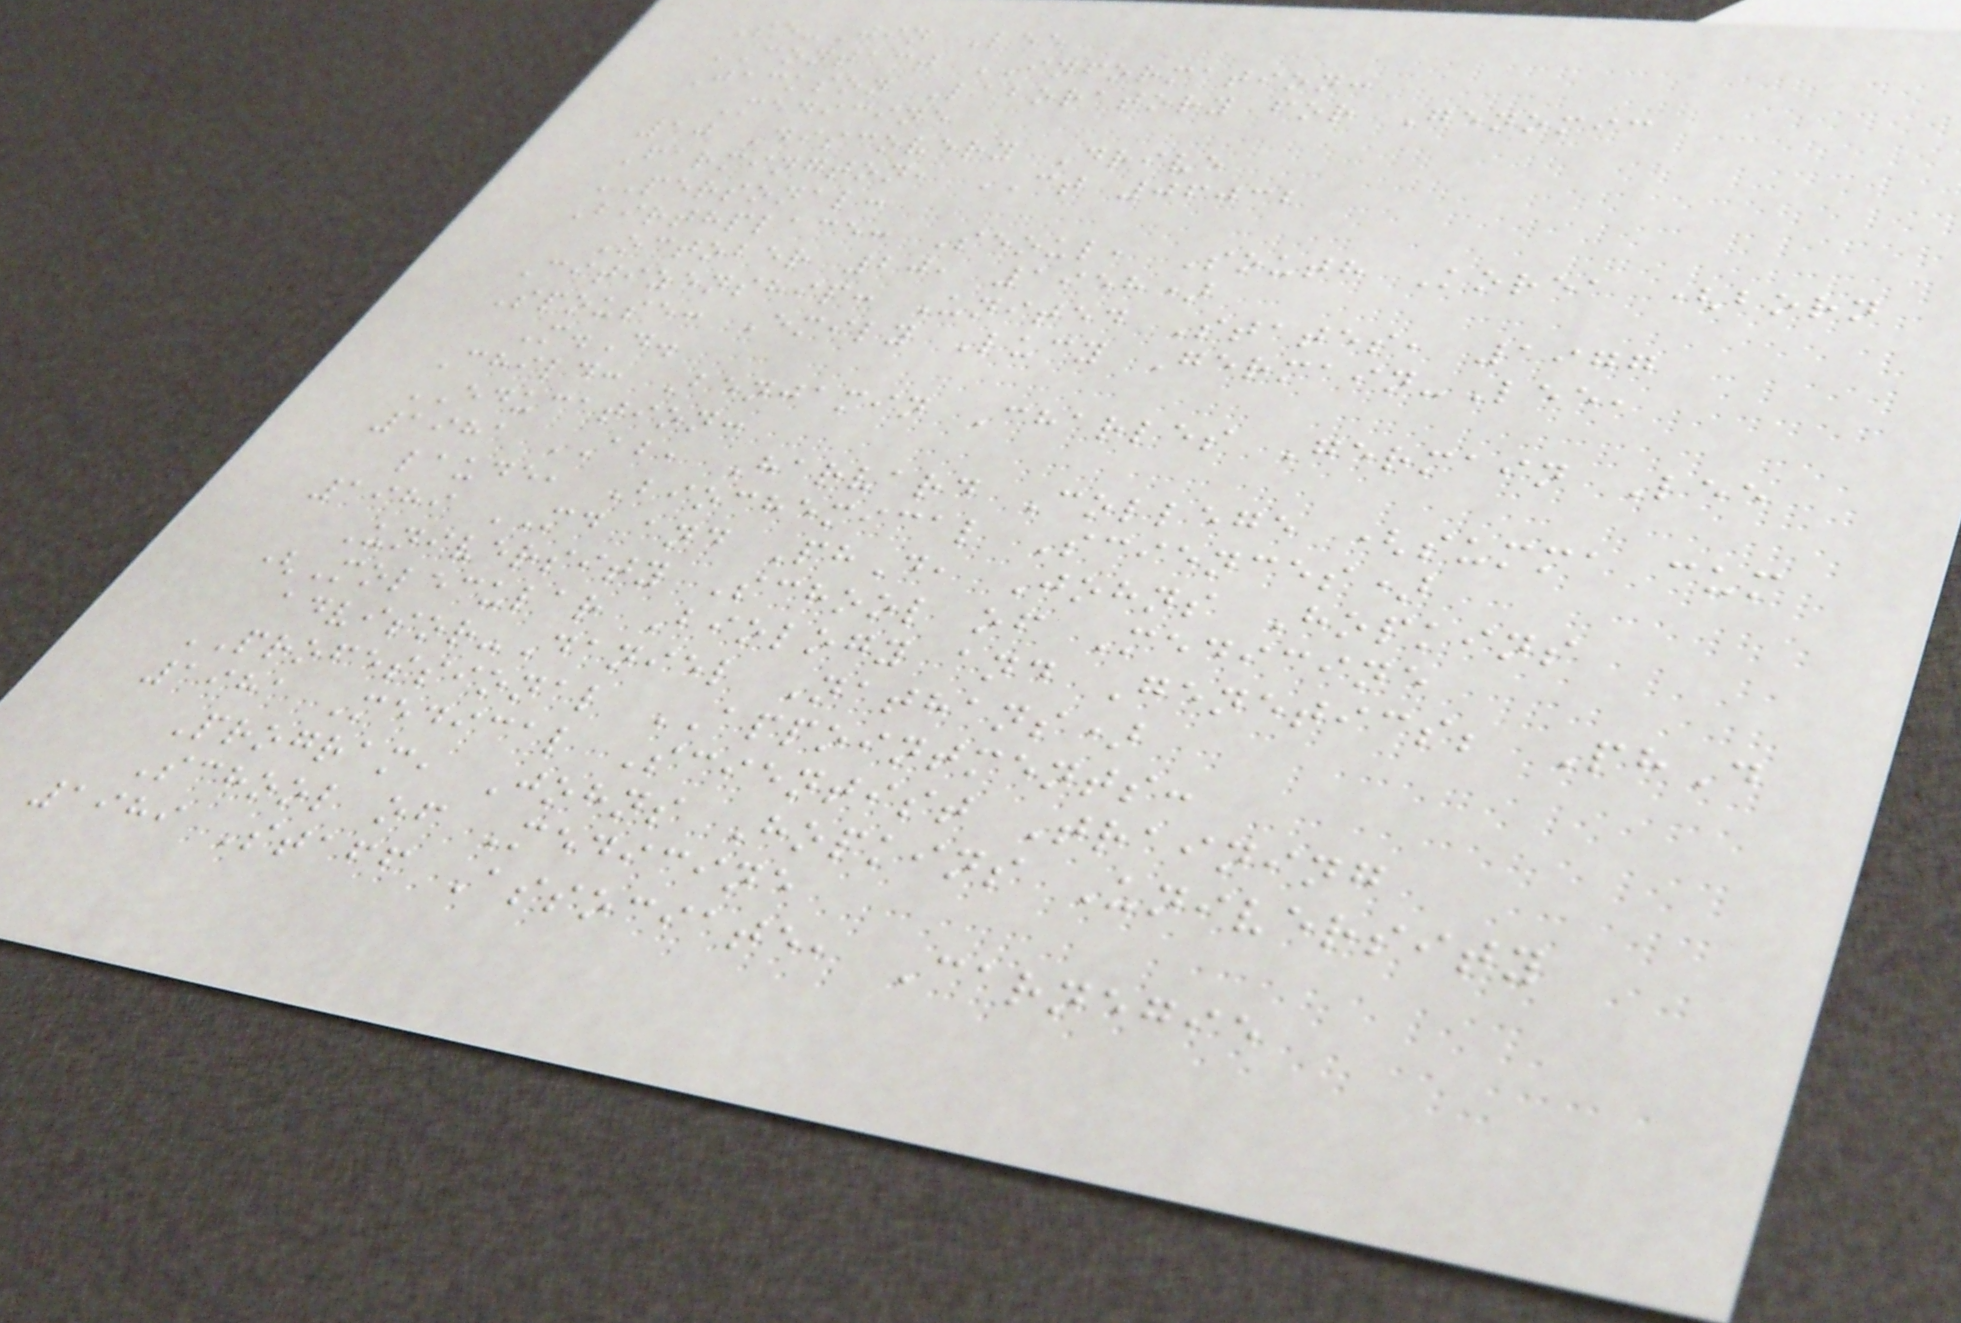Se-Jin Lee
CONTACT INFORMATION:
Jackson Laboratory for Genomic
Medicine
10 Discovery Drive
Farmington, CT 06032
PERSONAL:
Birthplace: Seoul, South Korea (born
October 20, 1958)
Citizenship: United States, 1977
Spouse: Emily Lucy Germain-Lee,
M.D.
Child: Benjamin Charles Germain Lee
EDUCATION:
1981 AB, Harvard College (summa cum
laude, Biochemical Sciences)
1989 MD and PhD, Johns Hopkins
University School of Medicine
(Molecular Biology and Genetics; PhD
advisor-Daniel Nathans)
PROFESSIONAL APPOINTMENTS:
1981 Medical Scientist Training
Program, Johns Hopkins University
School of Medicine
1989 Staff Associate, Carnegie
